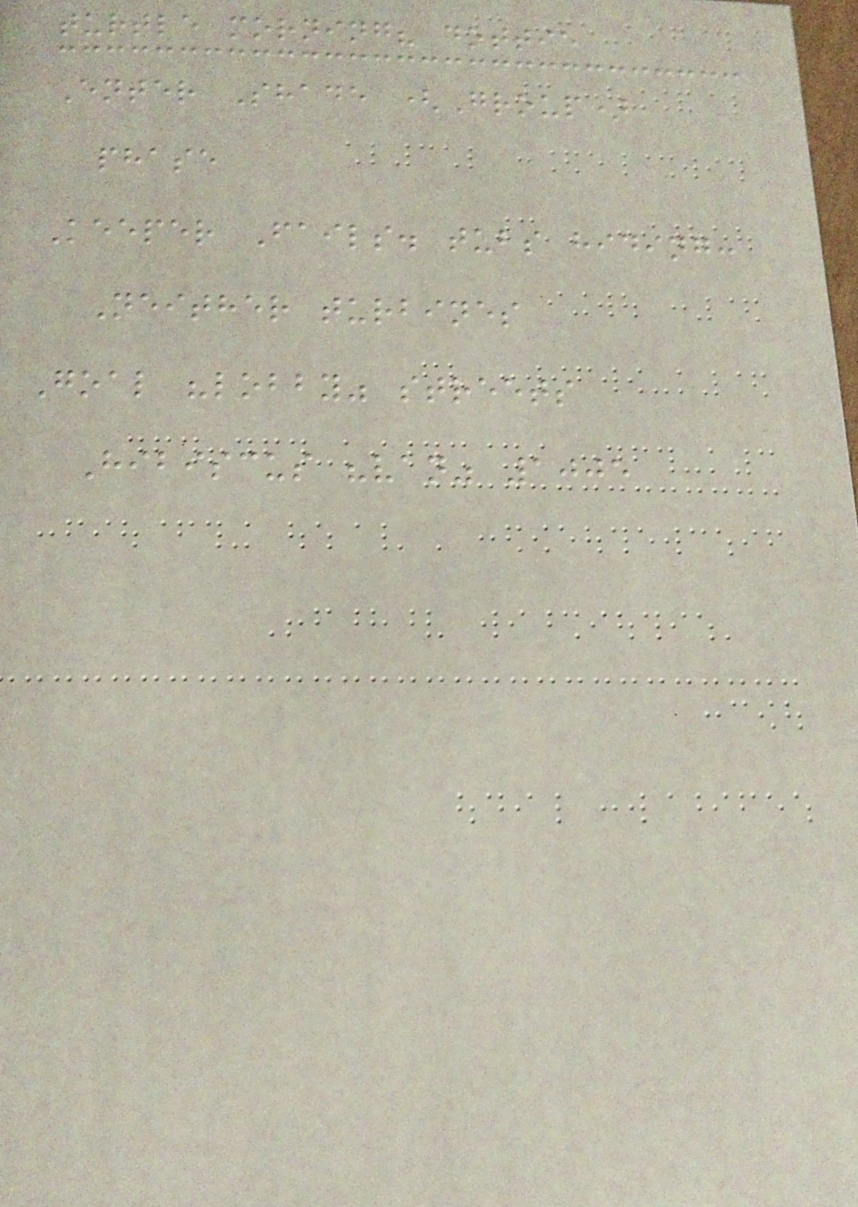turtle morning? dottie
Enter Shade (Group)
phase
Keeper Fails. tubs hiding:
Neither turbines
Goal "lobby" streets
Hibiscus "van" 1005
